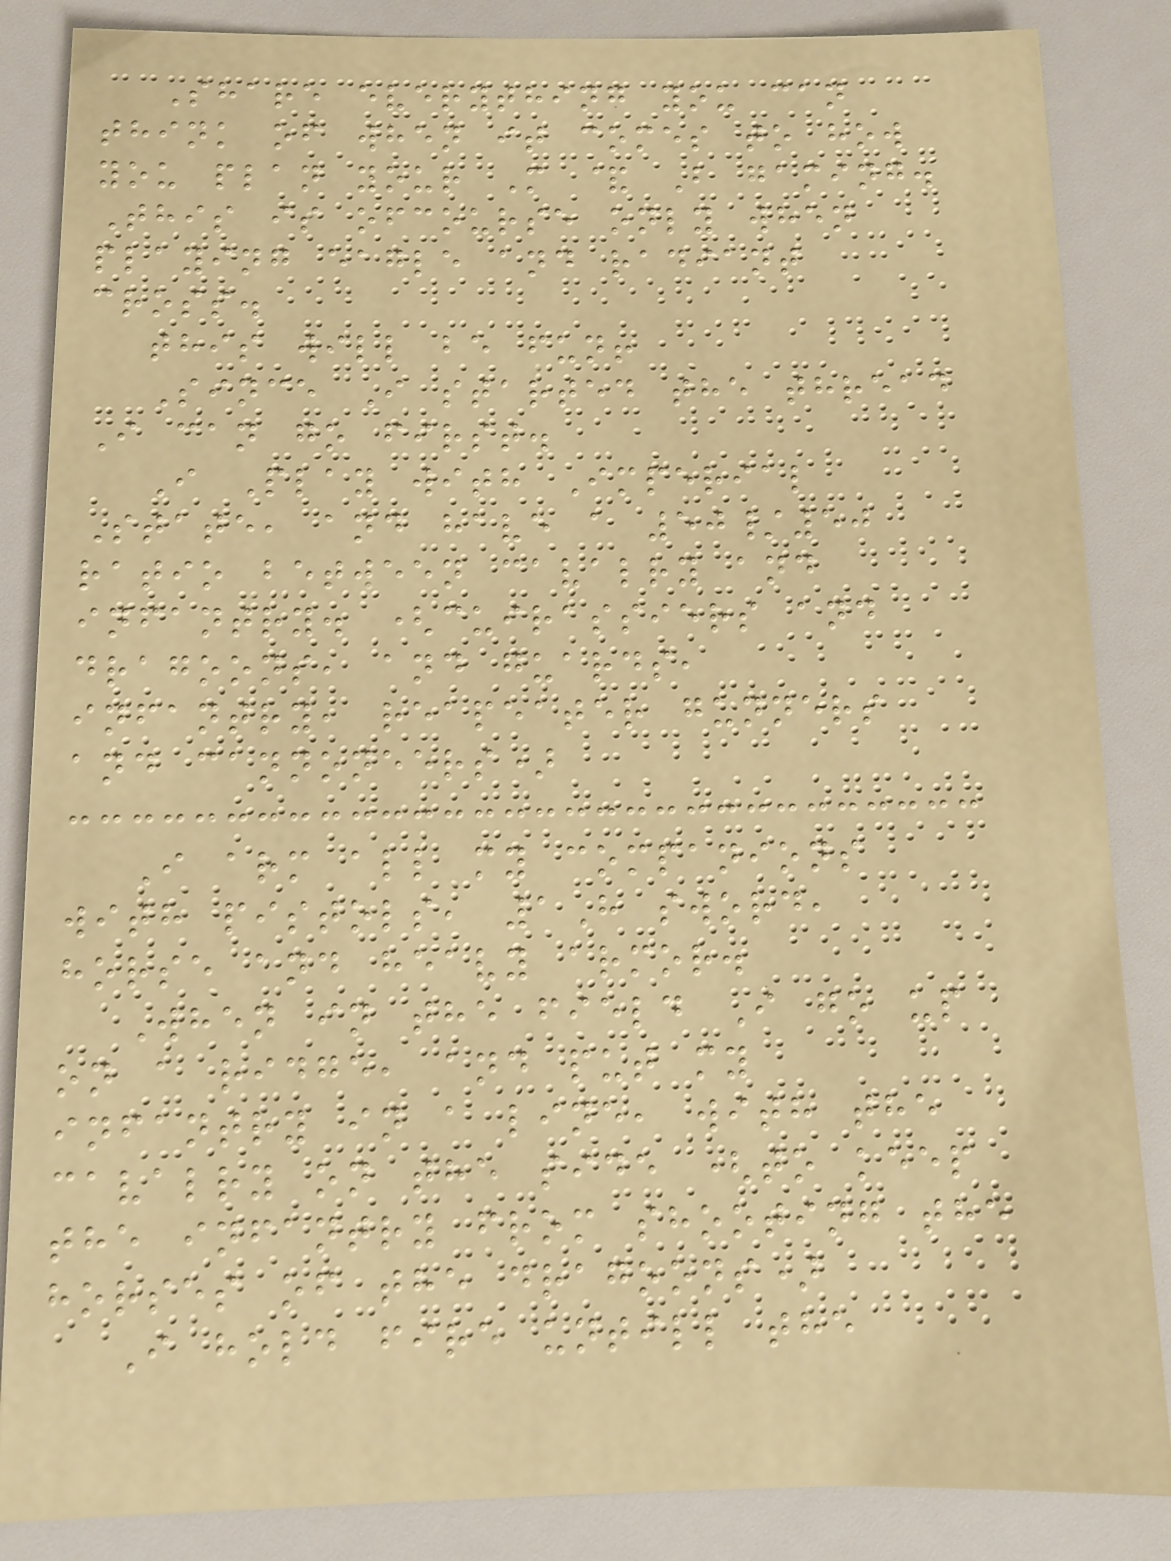Share everything you can
think of when it comes to how
you plan your M & B gaming.
This is ofcourse only when
playing eagle and radiant
cross.
this will be fun!
Since I started the thread
I can go first.
I Play with Imperial
State, and have a 50/50
ratio between cavalry and
infantry. (cuirassiers and
dragoons, and guards,
infantry, reapeater gunners
and cannoneers)
I arm all my companions
with pistols, 1H sword,
horse and heavy armor.
When in the field I go up
on a ridge, and put my
infantry in a line, with the
cavalry on the side (to keep
the infantry from shooting the
horses of the dragoons)
I hold fire untill the
